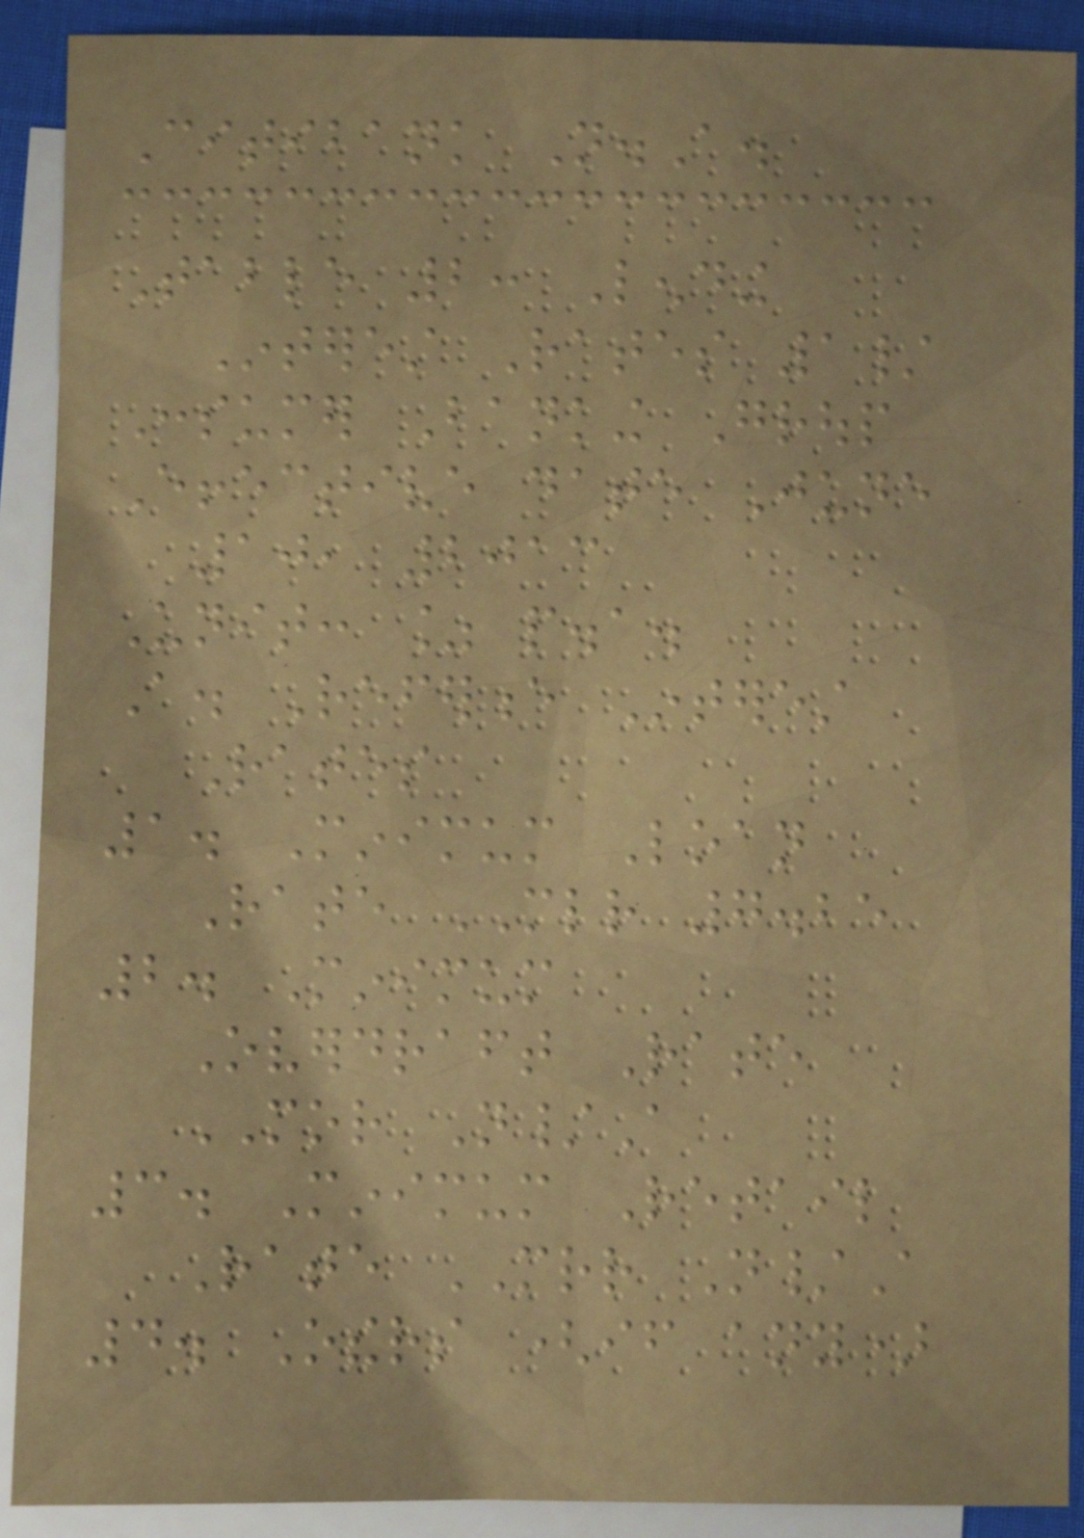Citibank N.A.
Table 2: Lending
Interest Rates 1/
Consumer Banking Group
Effective date June
10, 2013
Unit: % p.a.
A. Reference Interest
Rates
1. Minimum Loan
Rate MLR 7.25
2. Minimum
Overdraft Rate
MOR N/A
3. Minimum Retail
Rate MRR N/A
4. Others (if any)
